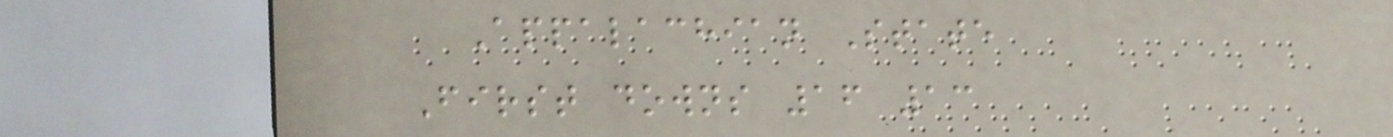Appalachian State
First downs 16 13
